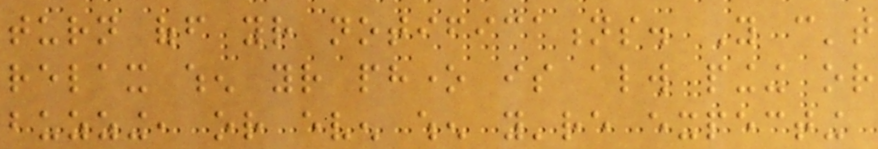turn off your notifications. You can't
relax when your phone is always pinging or
buzzing, or even when you're expecting
